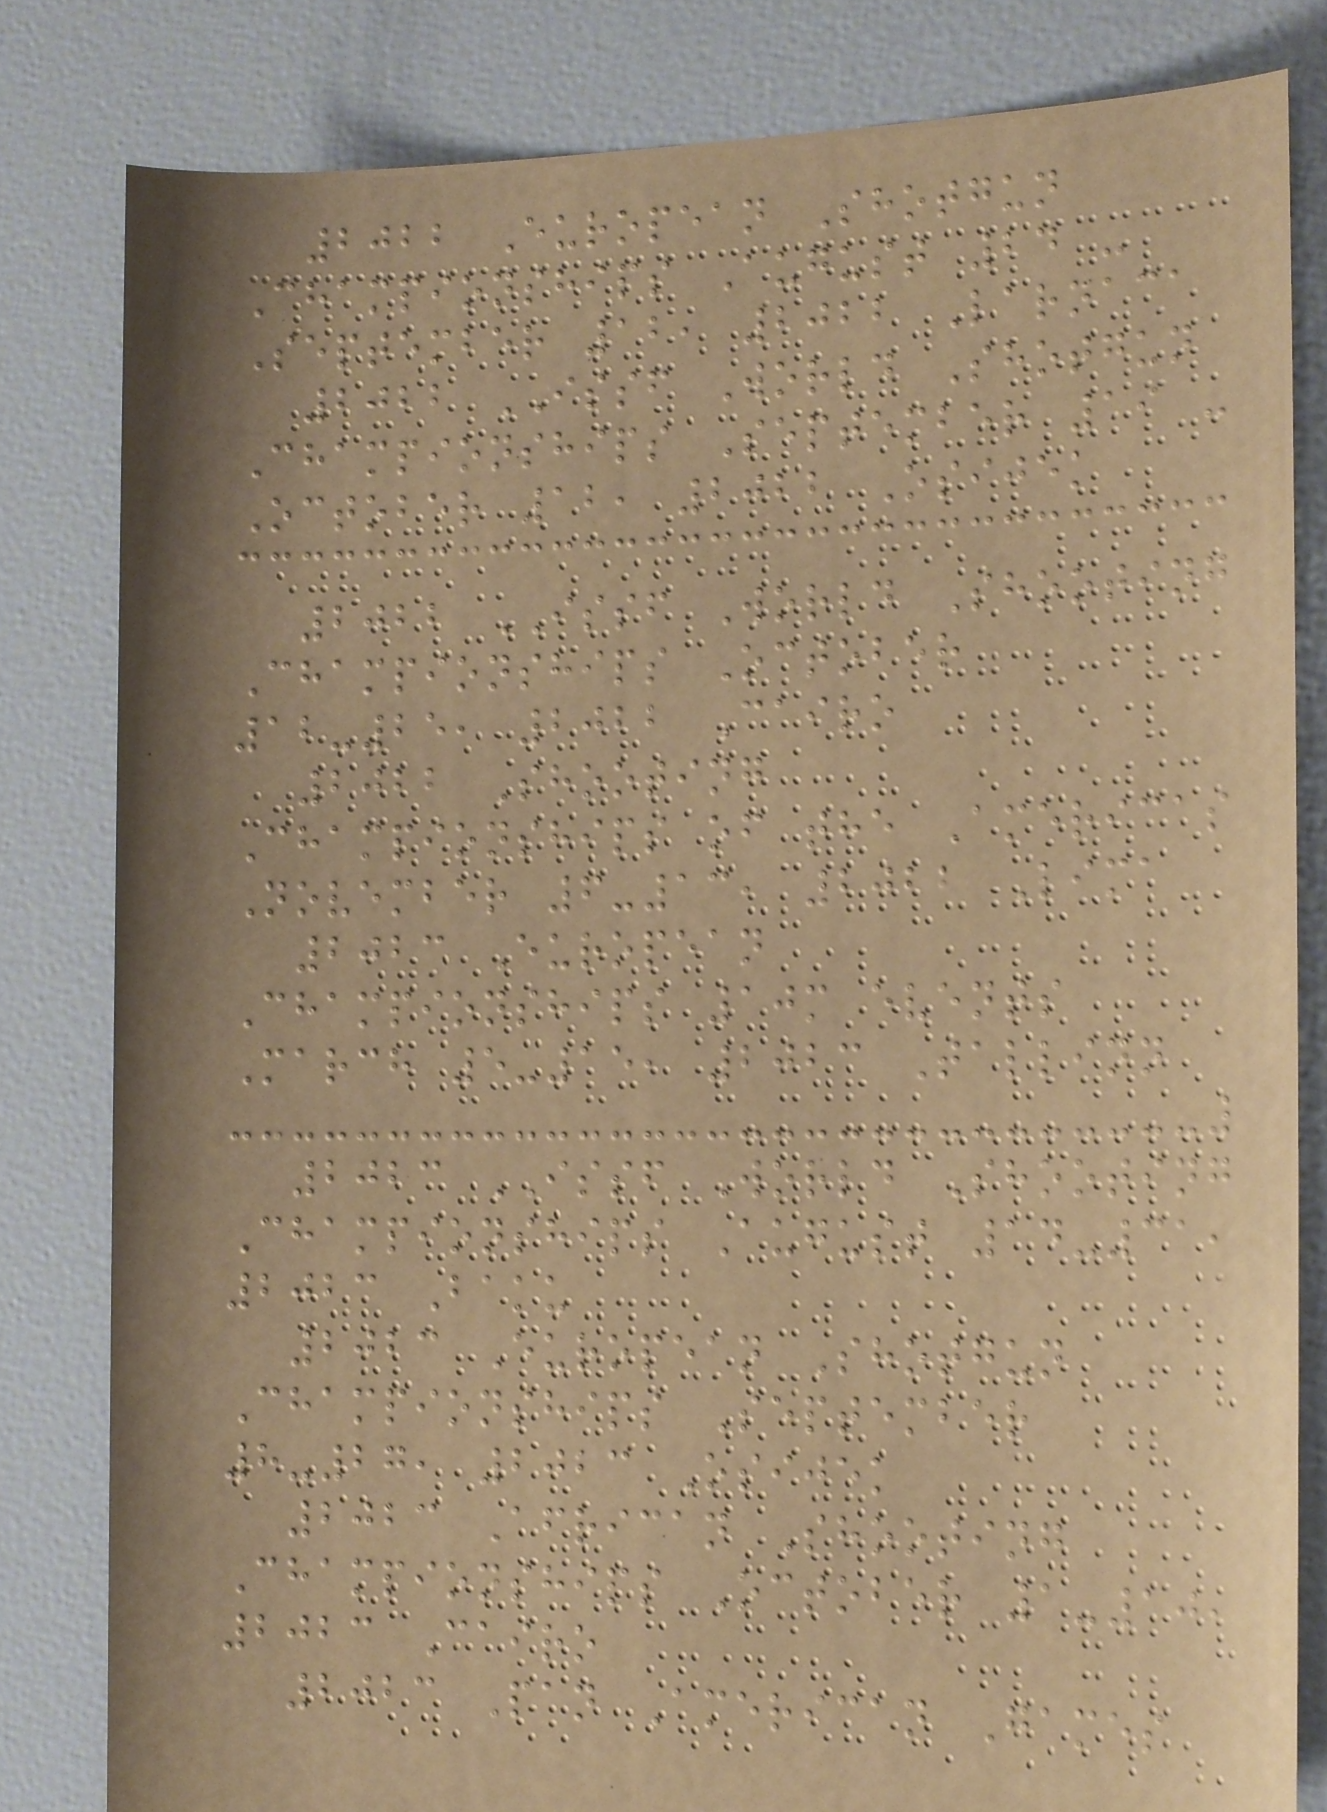2022 European Shotgun
Championships August 24 -
September 12, 2022 Larnaca
2022 ISSF World Shotgun
Championships September 19 -
October 12, 2022 Osijek
2022 ISSF World Shooting
Championships October
12-25, 2022 Cairo
2022 Shooting
Championships of the Americas
November 6-13, 2022 Lima
2023 European
Championships 10m events
March 5-15, 2023 Tallinn
2023 ISSF World Shooting
Championships August 14-31,
2023 Baku
2023 European Shotgun
Championships September
8-27, 2023 Osijek
2023 African Shooting
Championships October 1-10,
2023 Cairo
2023 Pan American Games
